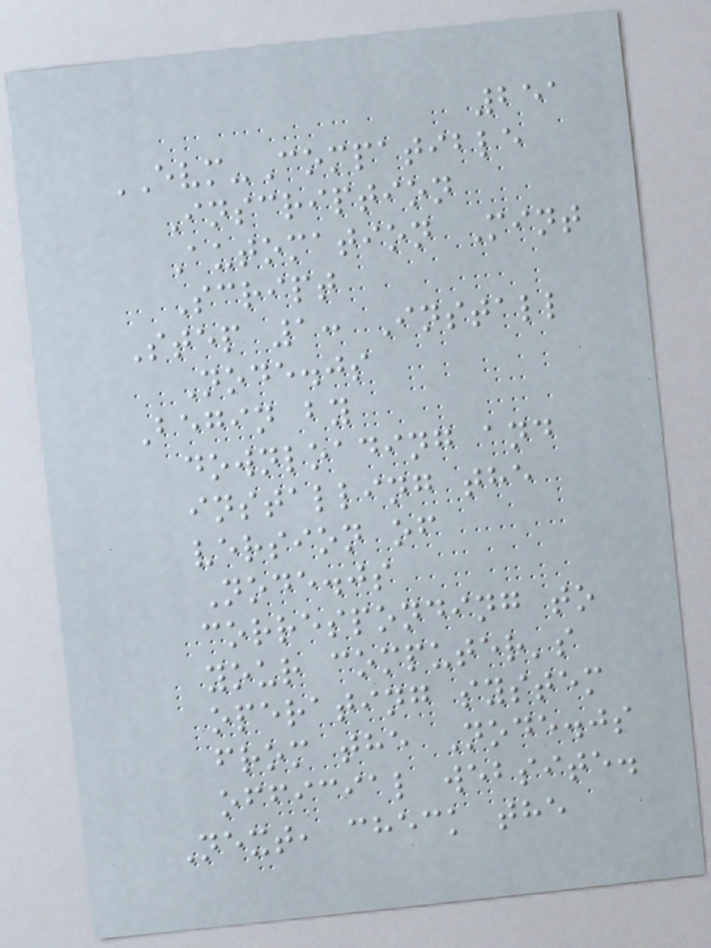251
EVM-Compatible
Inscription
Automation Mint
Script
Step 1: Install
Node.js
Begin by
downloading and
installing the
version of
Node.js
corresponding to
your computer's
operating system
from the Node.js
official website.
Next, check the
